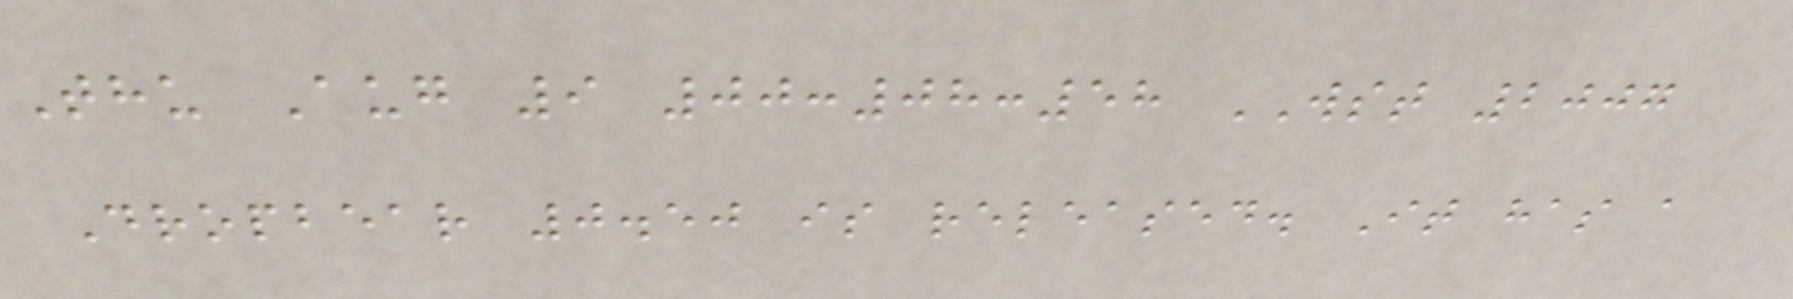Thu Aug 9 00:08:58 WST 2007
Dropbear 0.50 is released. It has a
